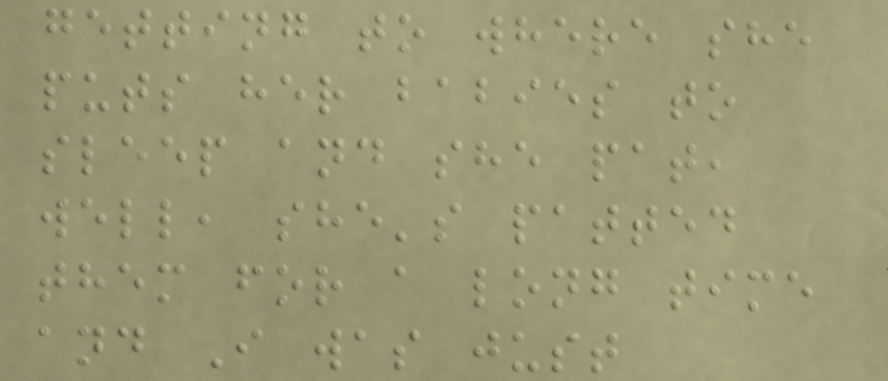getting to where she
puts her babies to
sleep and she pat,
well, she's patted
them for a long time
and I was just
